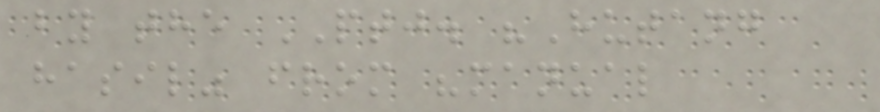by the PTJ. "Hutang
hasil" from "manual
